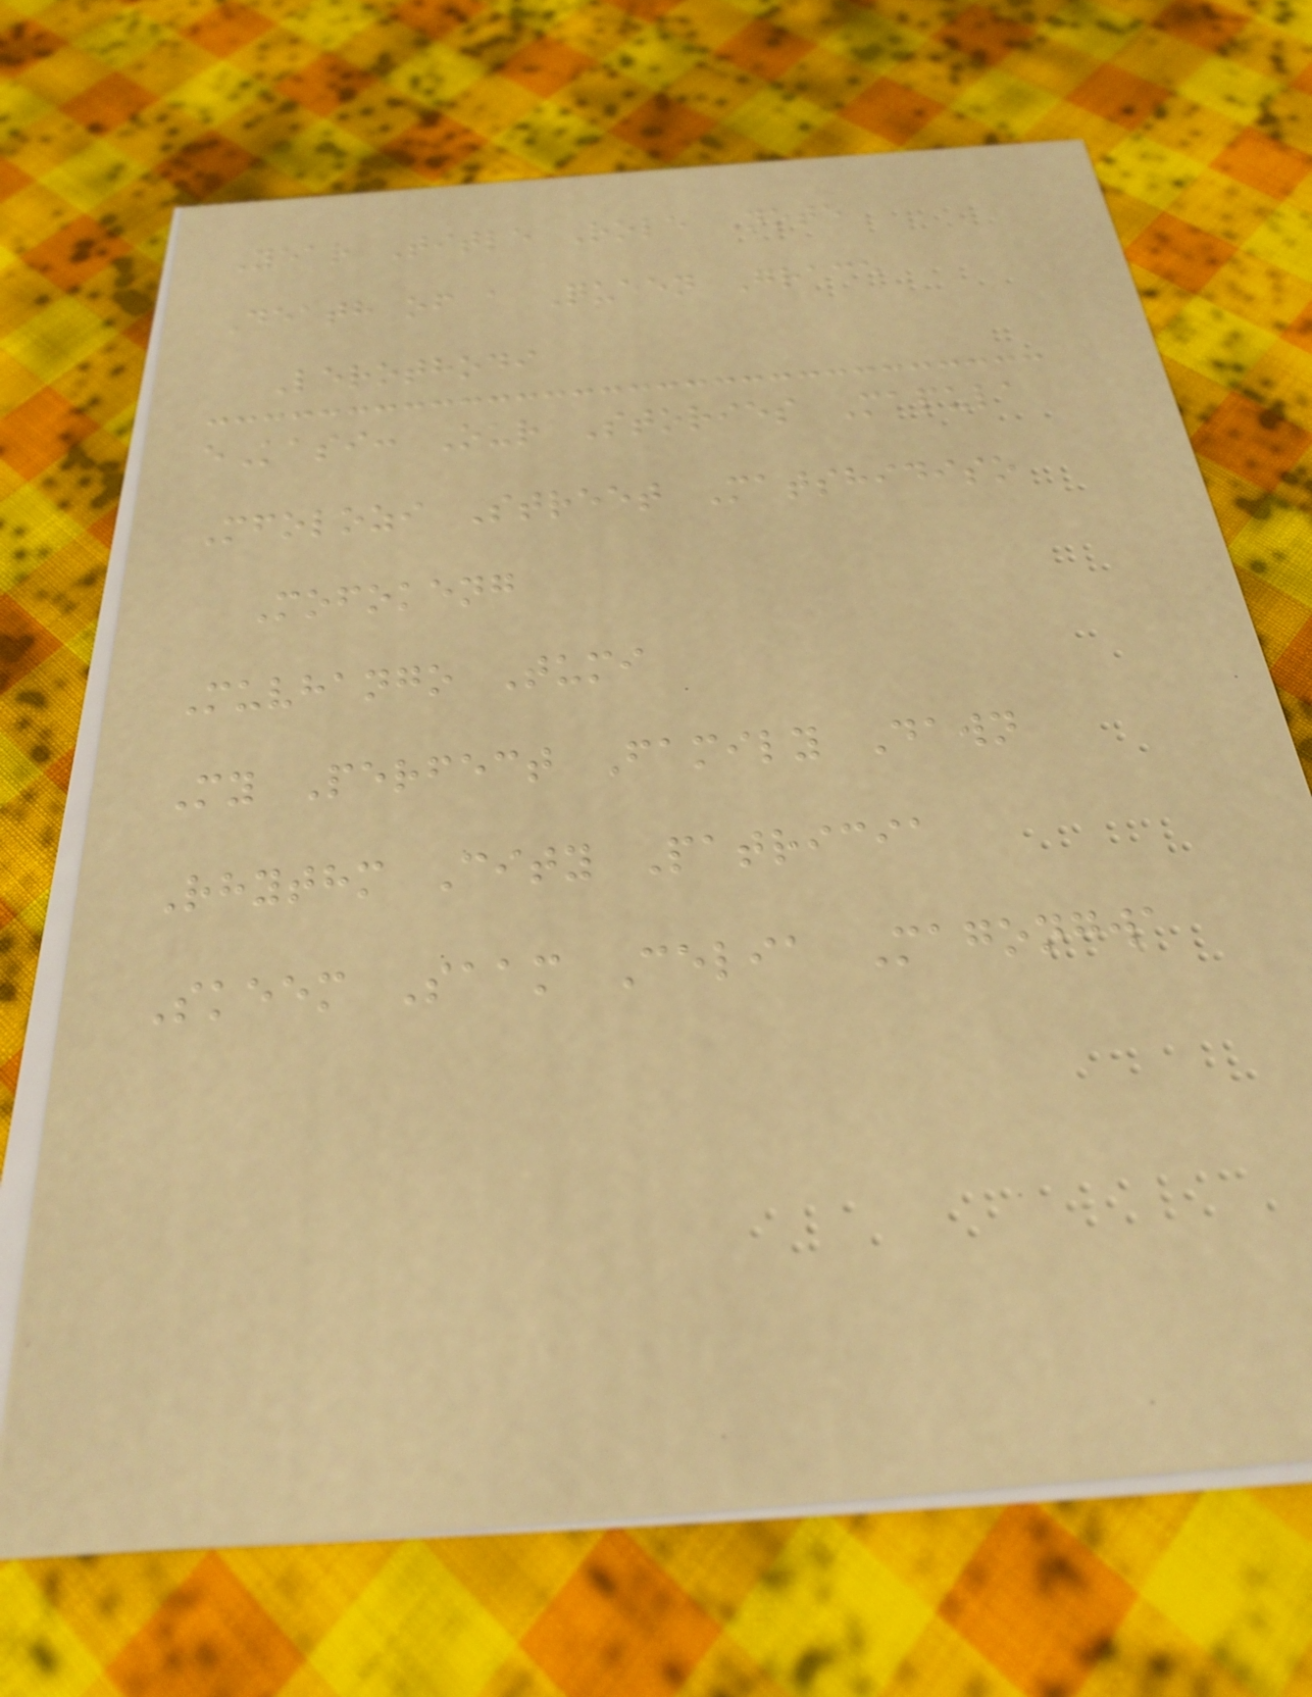Year Title Role Note
Death of a Queen Grace
Lerothodi
eKasi: Our Stories Mapula
Mfolozi Street Matshidiso
Mofokeng
Muvhango Tumi
My Perfect Family Dawn
Rhythm City Patricia
Skeem Saam Celia Magongwa
